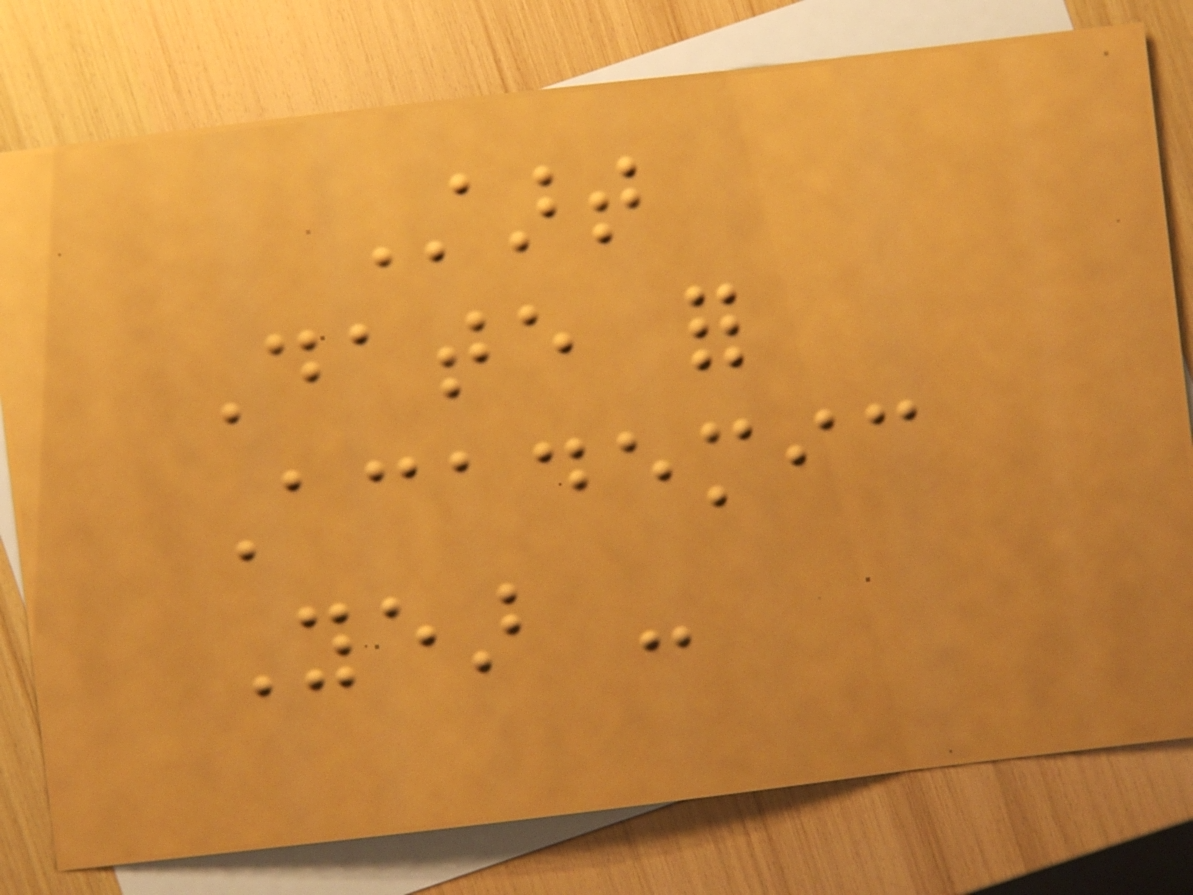Start
Date for
Academic
Year -
